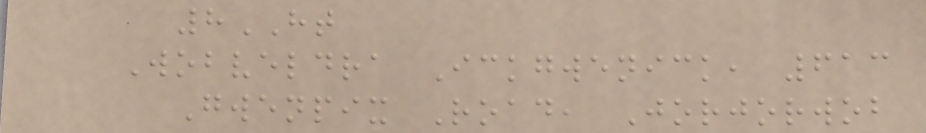8HT
Wobveldra Ickgwenick, 613
Gwenpix Road, Jorjorwob
